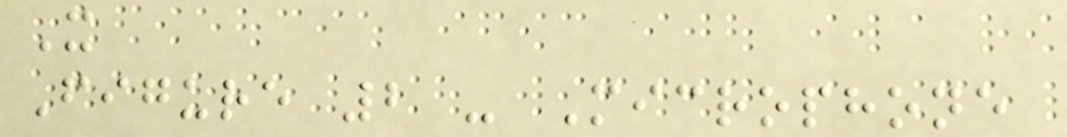X
Figure 2 - Microphone
